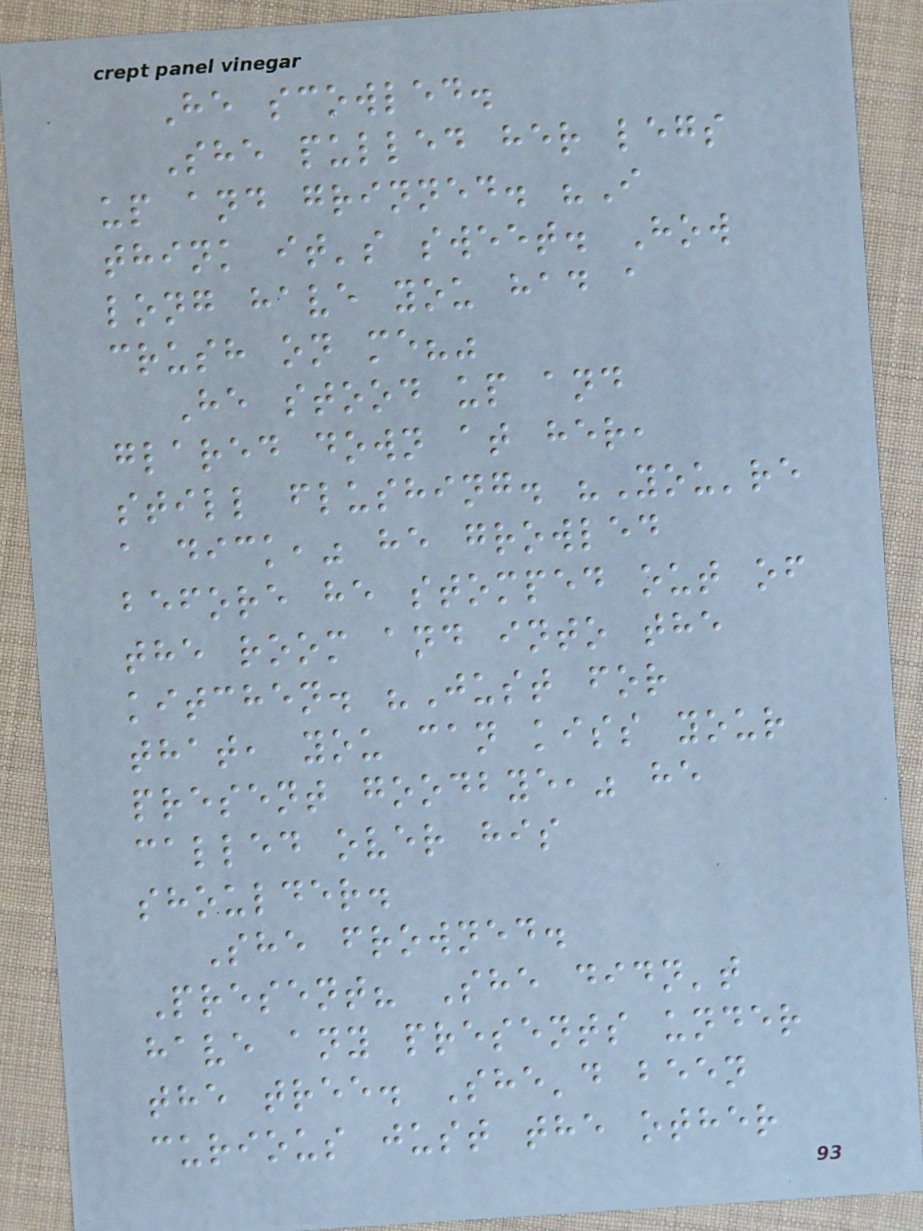He scowled.
She pulled her legs
up and grinned. "I
think it's sweet. How
long have you had a
crush on me?"
He stood up and
glared down at her,
still flushing. "You're
a dick," he growled
before he stomped out of
the room and into the
kitchen. "Just for
that, you can kiss your
present goodbye," he
called over his
shoulder.
She frowned.
Present? She didn't
have any presents under
the tree. She'd been
curious just the other
